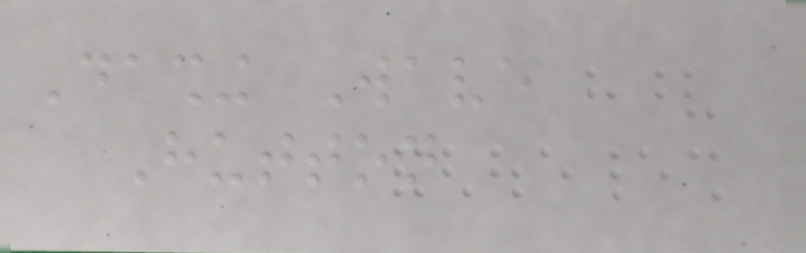Dashing Wave
Hutton
